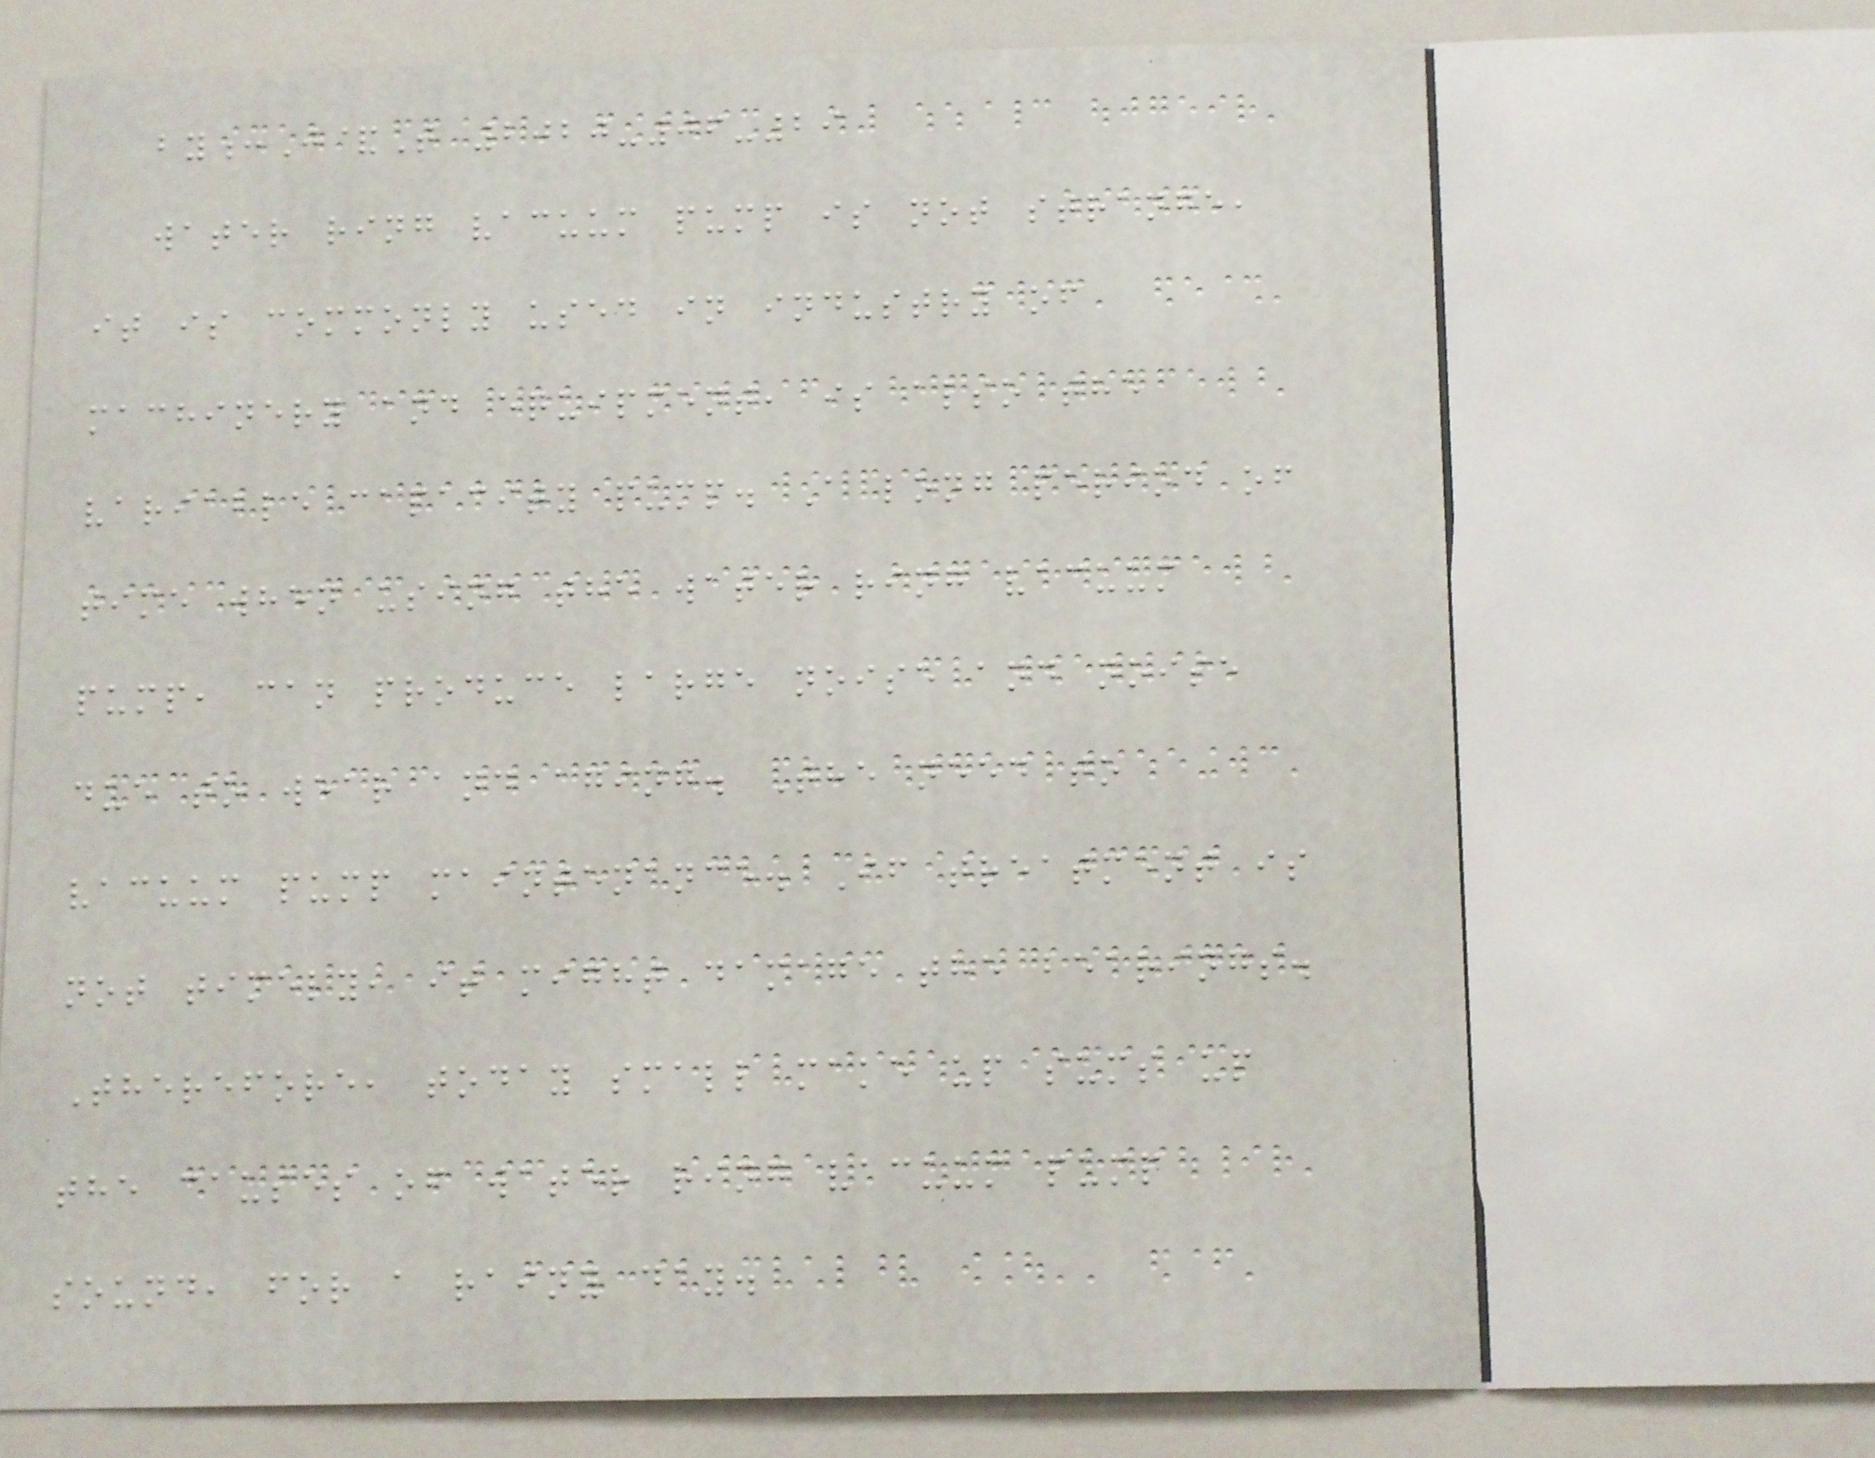by:J&T 2020-06-29
water ring vacuum pump is not strange,
it is commonly used in industry of
machinery and equipment, is also the
variable capacity pump. A long period of
time when using the water ring vacuum
pump, can produce large noise and noise
due to wear and aging. The need to
vacuum pump maintenance. If treatment is
not timely, it might damage the bearings.
Therefore, today small make up sums up
the causes of water ring vacuum pump
sound, for a rainy day.
